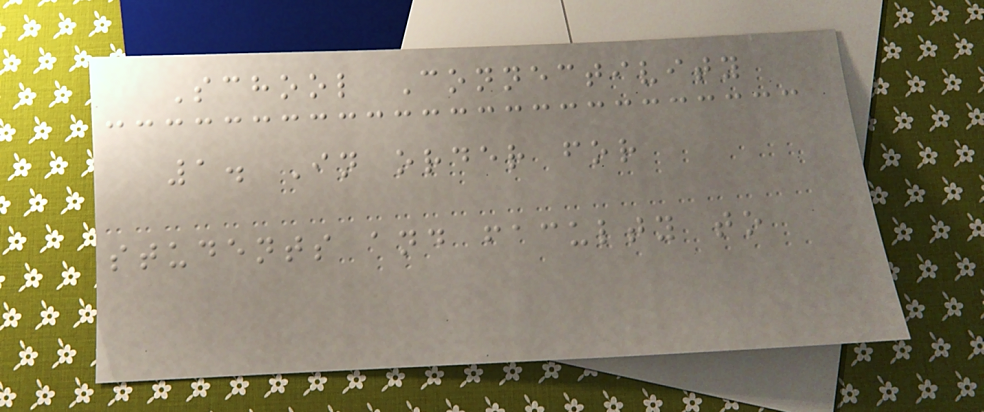School Connectivity
1. In order for
students and faculty to
